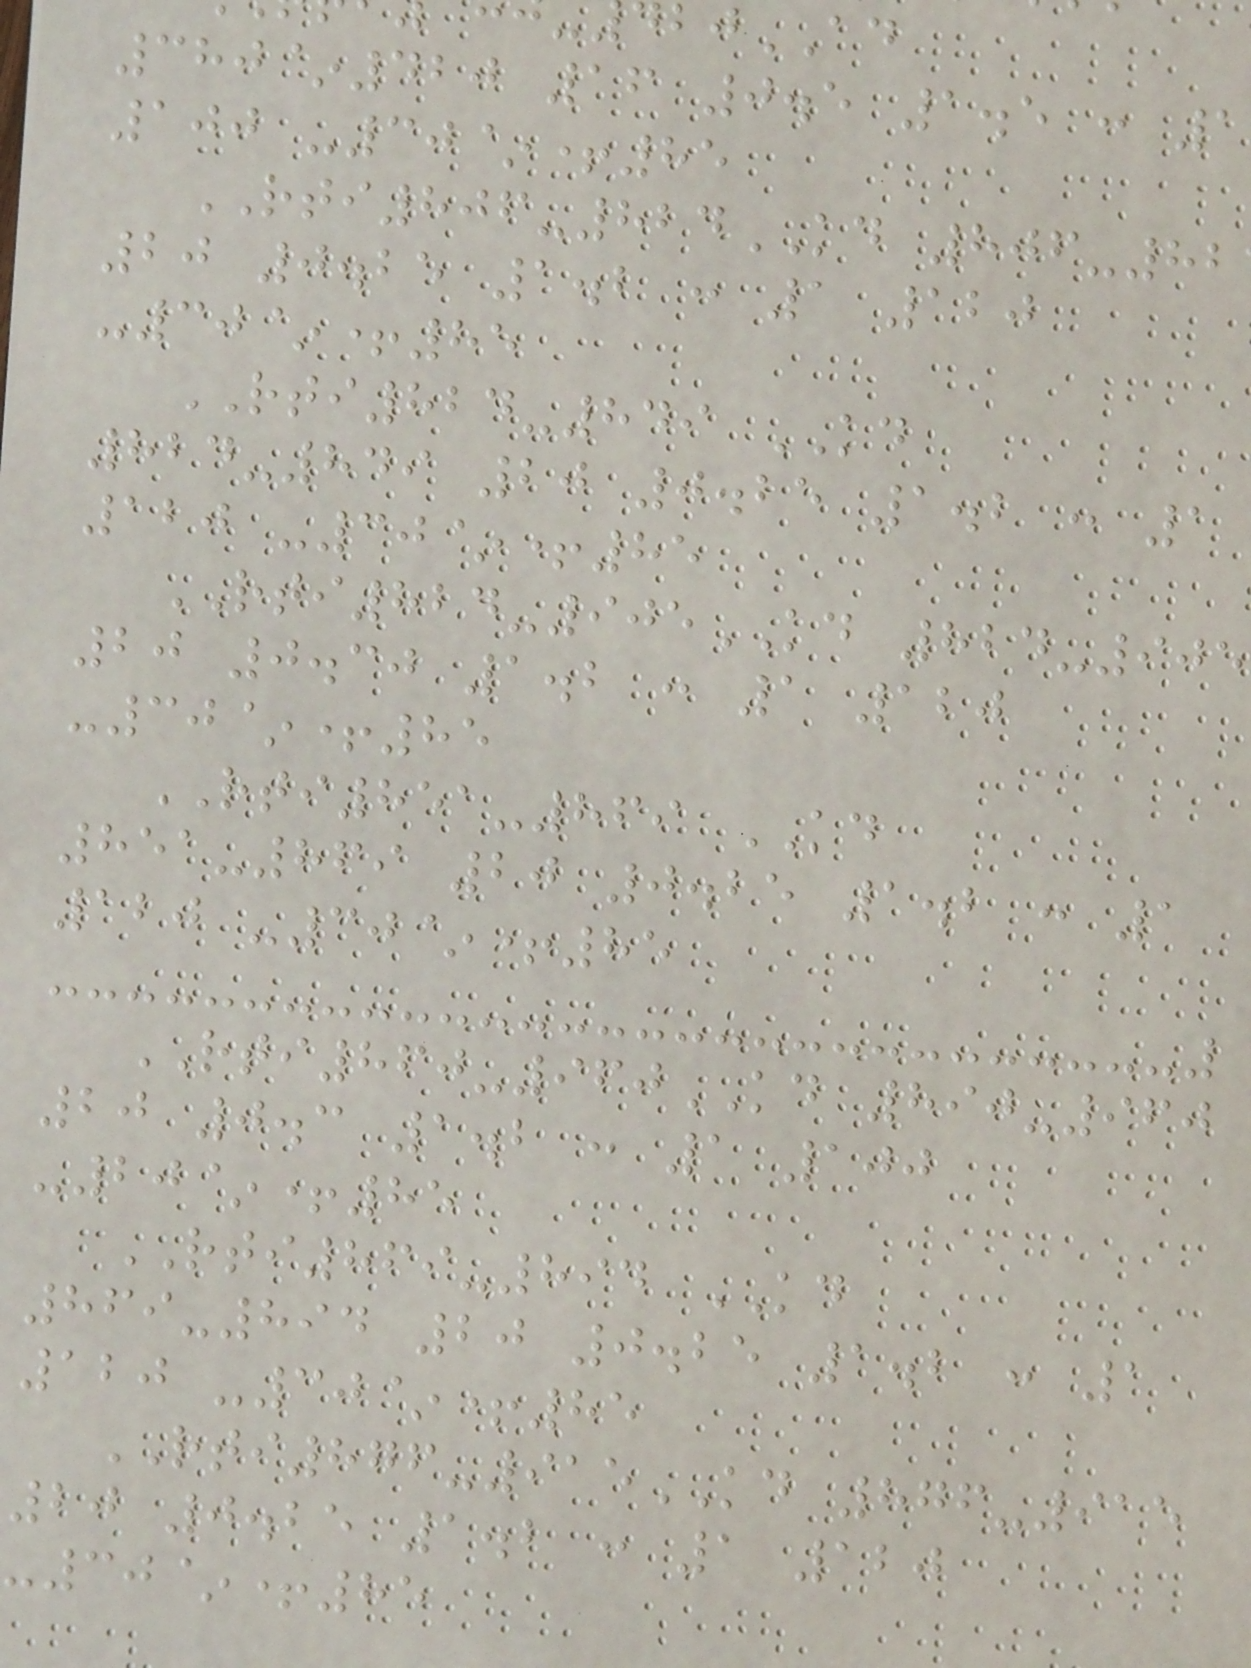380~420 16 0.5 1.5 : 1
100 -30~+85
RTI806-824KD 806-82
20 0.25 1.2 : 1 120
-30~+85
RTI824-849 KD
824-849 20 0.25 1.2 : 1
120 -30~+85
RTI824-905KD 824-905
20 0.30 1.2 : 1 120
-30~+85
RTI851-869 KD
851-869 20 0.25 1.2 : 1
120 -30~+85
RTI860-960KD 890-960
20 0.3 1.2 : 1 100
-20~+85
RTI869-894 KD
869-894 20 0.25 1.2 : 1
120 -30~+85
RTI876-915KD 876-915
20 0.25 1.2 : 1 120
-30~+85
